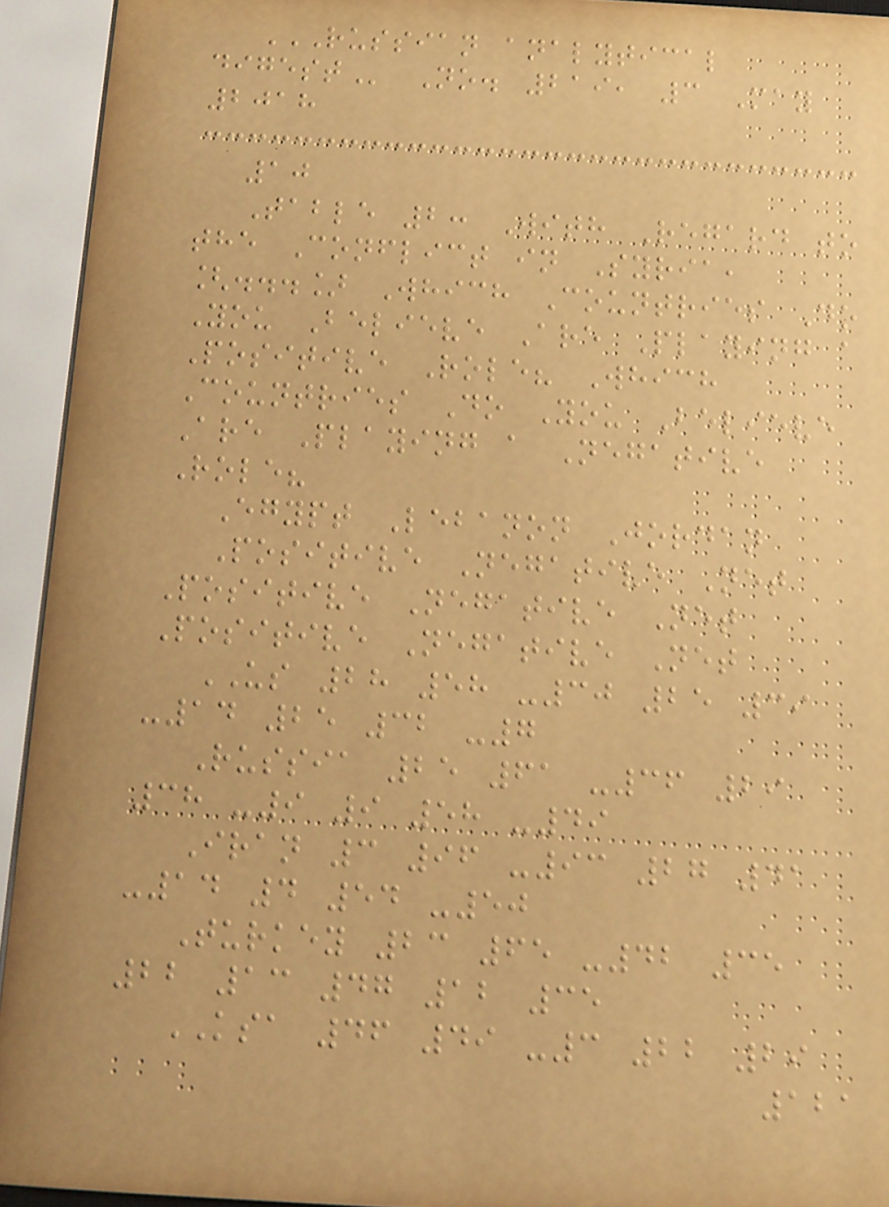RUSSIAN ANALYTICAL
DIGEST No. 219, 3 May
2018
10
Table 2: With Regard to
the Conflict in Syria,
[...] Which Countries Do
You Believe Are Playing a
Positive Role? Which
Countries Do You Believe
Are Playing a Negative
Role?
Egypt Lebanon Jordan
Positive Negative Net
Positive Negative Net
Positive Negative Net
US 28 58 -30 25 39
-14 25 32 -7
Russia 25 61 -36 29
38 -9 9 58 -49
Iran 3 96 -93 27 41
-14 4 54 -50
Turkey 23 65 -42 35
22 13 47 12 35
KSA 46 49 -3 22 29
121
